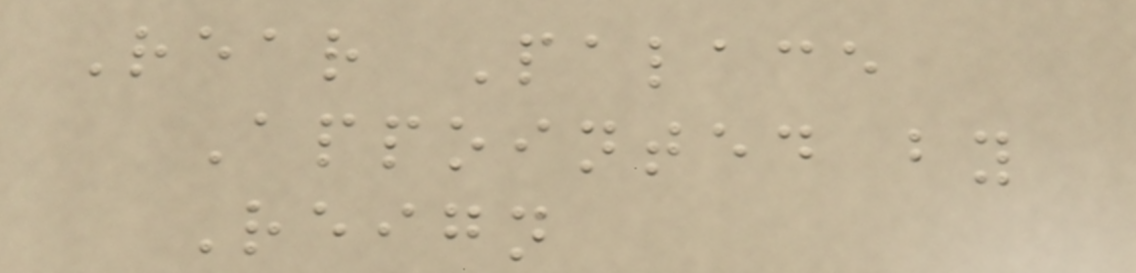Rear Palace
Appointed by
Reign
